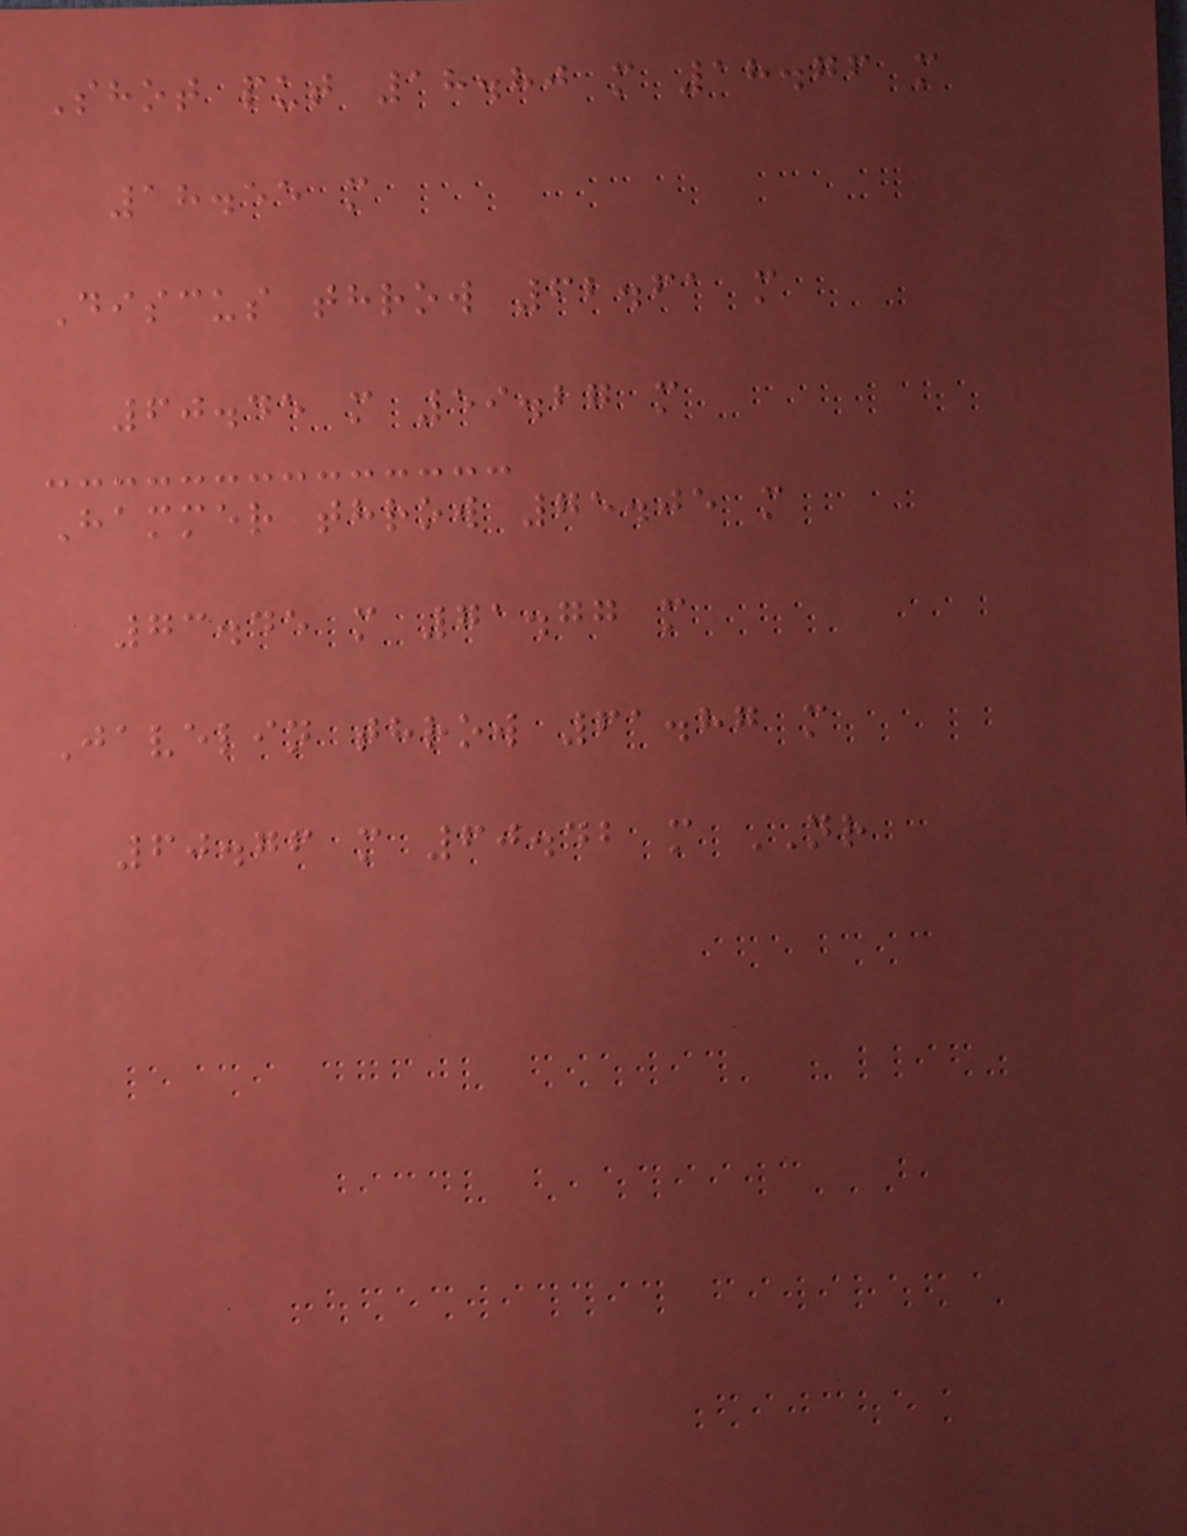Shot put 18.80 m 18.76 m
18.55 m
Discus throw 62.61 m
60.45 m 59.27 m
Hammer throw 75.05 m
73.45 m 71.77 m
Javelin throw 61.87 m
60.76 m 60.42 m NR
